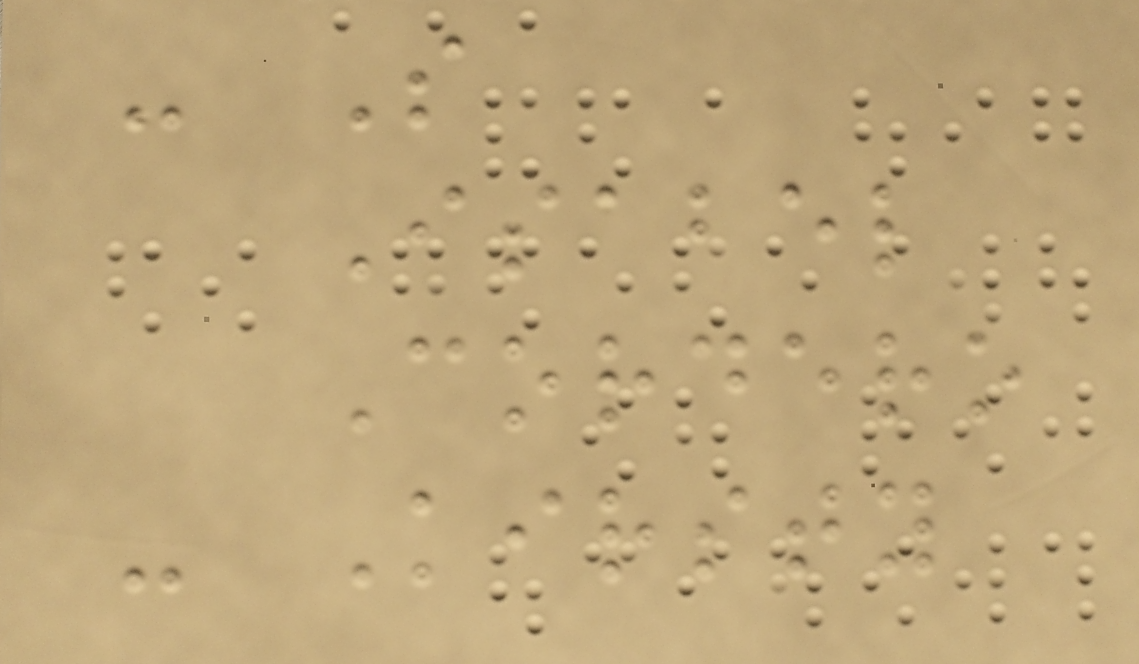- S
Isabel
Cordero
- Kirsty
